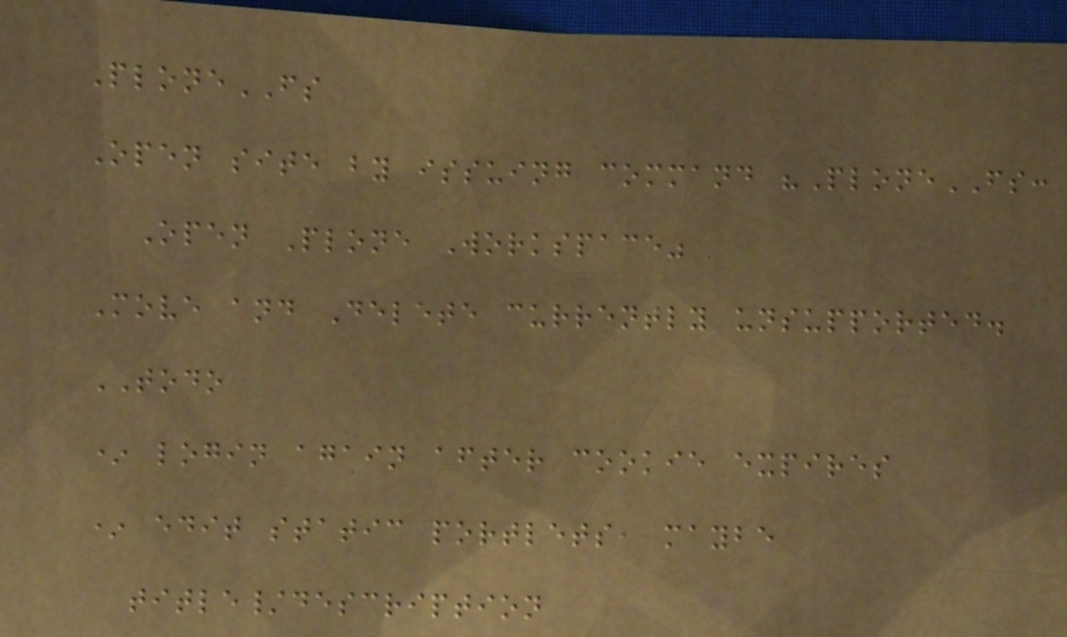PloneFS
Open site by issuing command "PloneFS:
Open Plone Workspace"
Move and Delete currently unsupported.
TODO
* login again after cookie expires
* edit static portlets, maybe
title/description
